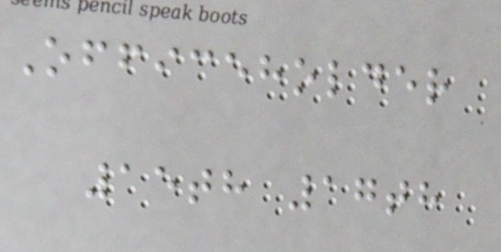Officeholder
15th 17th
